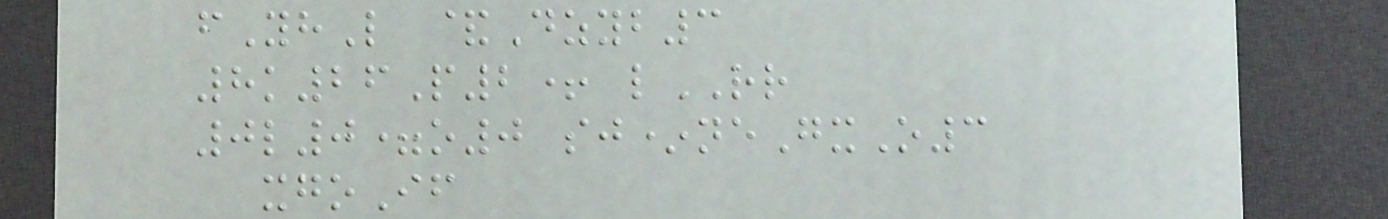fYhL &Dzyb3
8k26P2+ lRR
0l0=o0 sj*neGxO3
xgoIf
